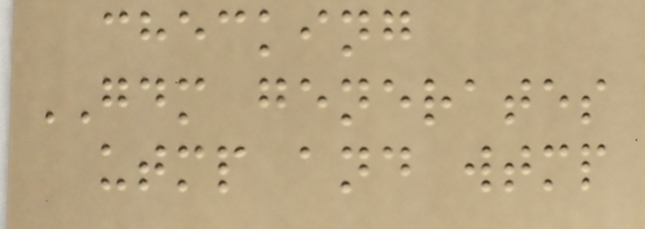checking
GDM generates
utmp and wtmp
